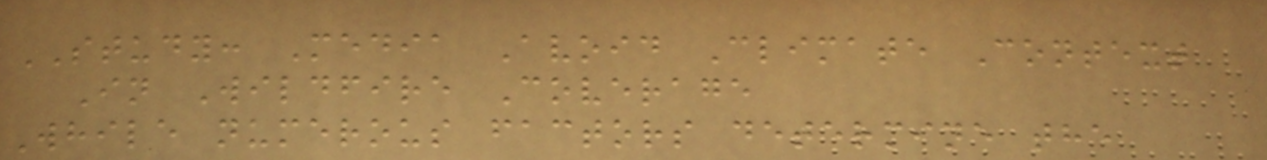STUDY: Media Avoid Climate Context
In Wildfire Coverage
While numerous factors determine the
